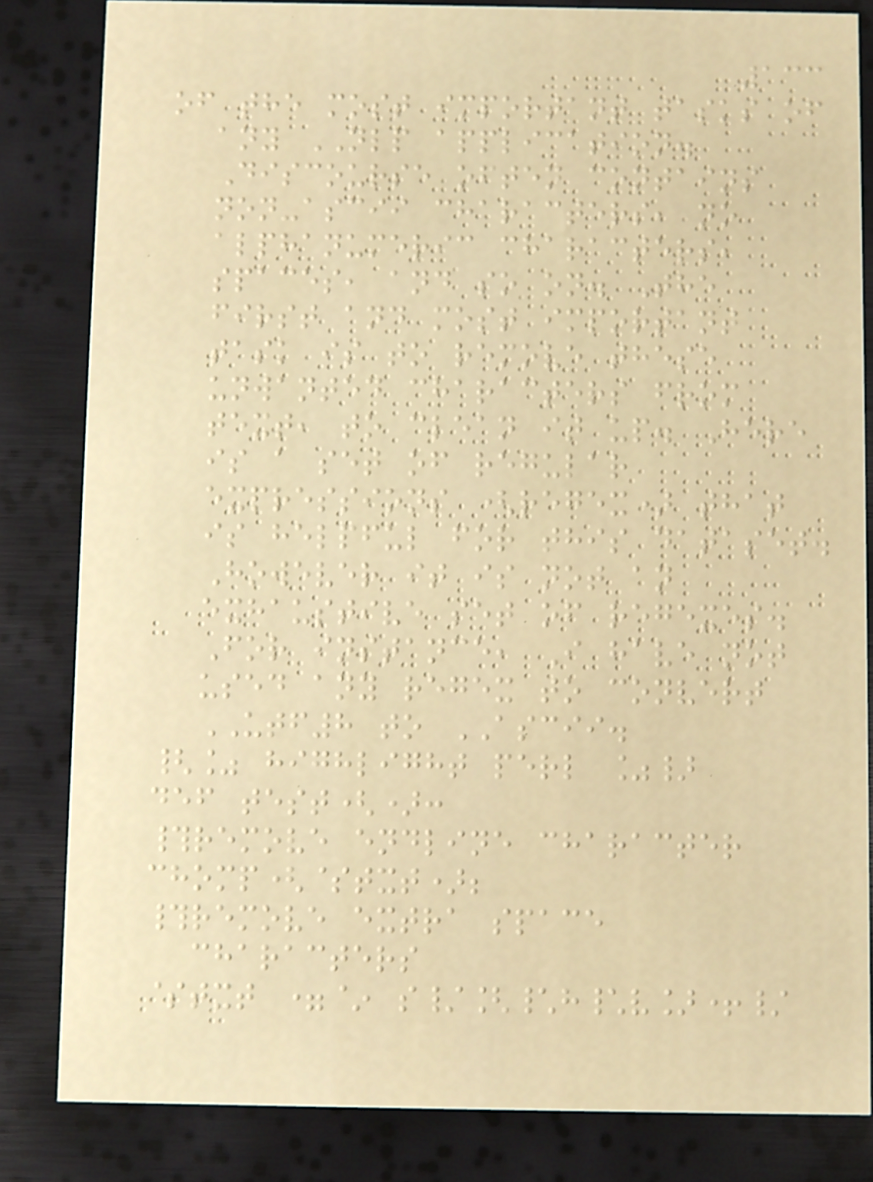133
of the most important tasks of
any NLP application.
Discourse often contains
non-ascii characters, no
alphanumeric characters,
spaces, and so on. The
first and most important
task is to remove these
unwanted characters from
text, to clean it up. Here
is a set of regular
expressions (regex) that
is helpful for this dataset.
However it is not an
exhaustive set of regexes.
For instance, I have not
used any regex to convert
UTF8 to ASCII.
{% highlight perl %}
def test():
#remove endline character
chomp($txt);
#remove extra space
characters
$txt =~ s/[\h\v]+/
